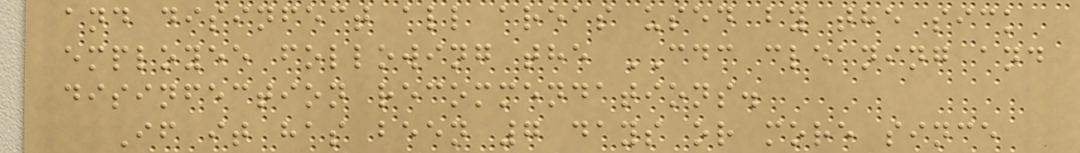and disinfect all areas used by the sick
employee following the CDC cleaning and
disinfection recommendations.
If it has been 7 days or more since
